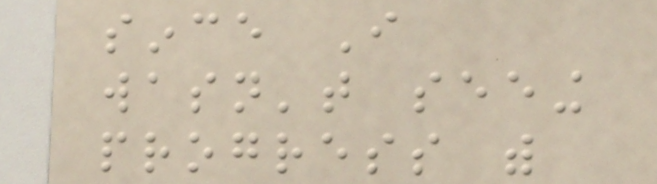since I
wasn't seeing
progress with
